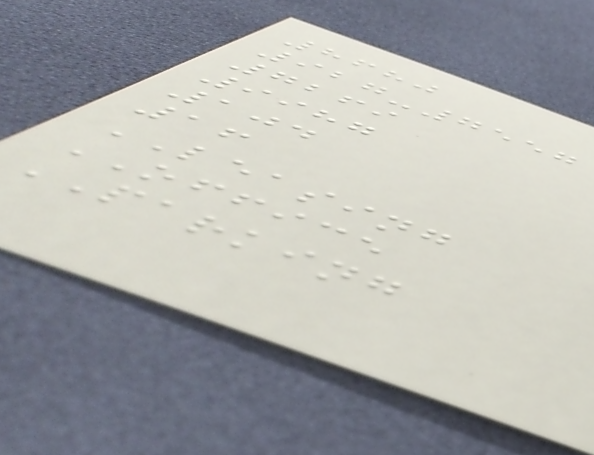8680
927-7557
7269
9987
104
16
LEASING
OFFICE
PARKING
